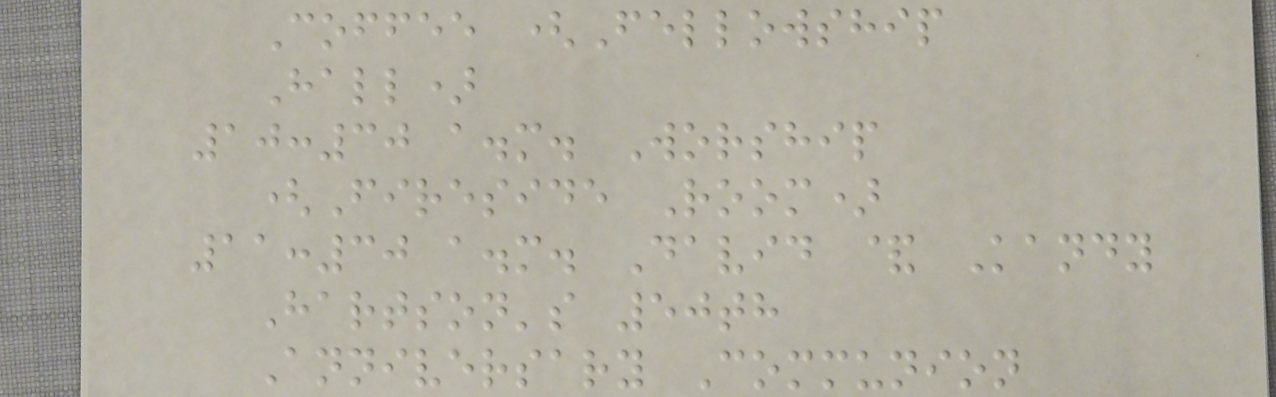Coffee (Fellowship
Hall)
10:30 a.m. Worship
(Fireside Room)
11:30 a.m. David & Kandy
Hartson's 50th
Anniversary Communion
